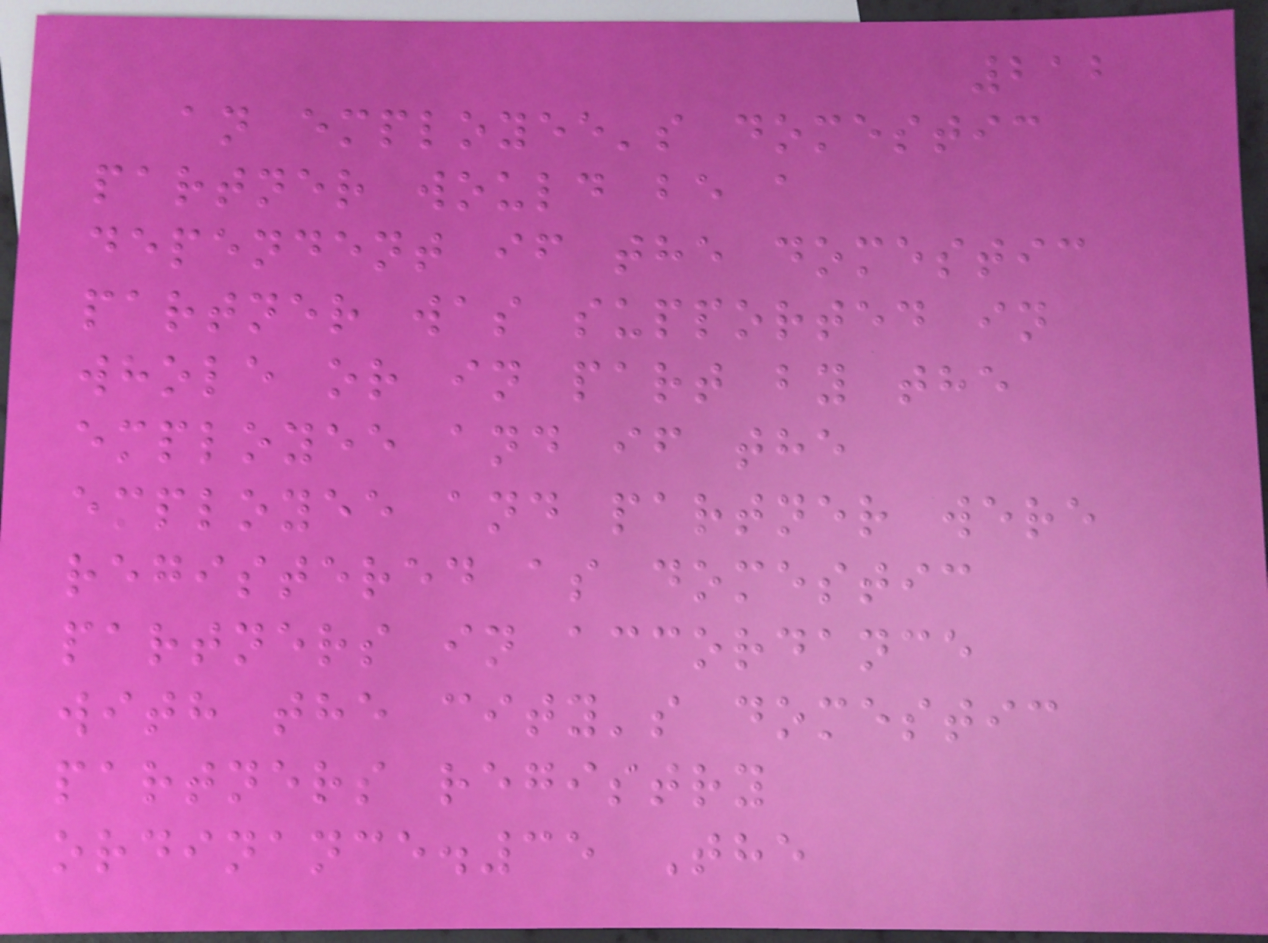212
an employee's domestic
partner would be a
dependent if the domestic
partner was supported in
whole or in part by the
employee and if the
employee and partner were
registered as domestic
partners in accordance
with the city's domestic
partners registry
ordinance.35 The
